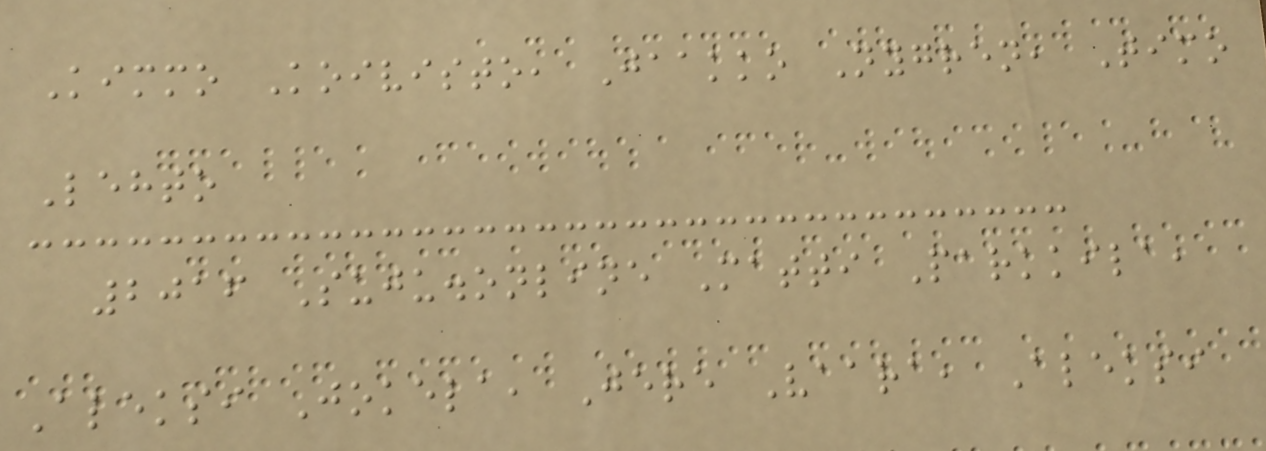Kimmo Koivisto, Jaakko Nygren, Timo
Lehto
2016 Suju.online Matti Parkkila,
Aleksi Jokela, Jere Vaara, Aleksi
